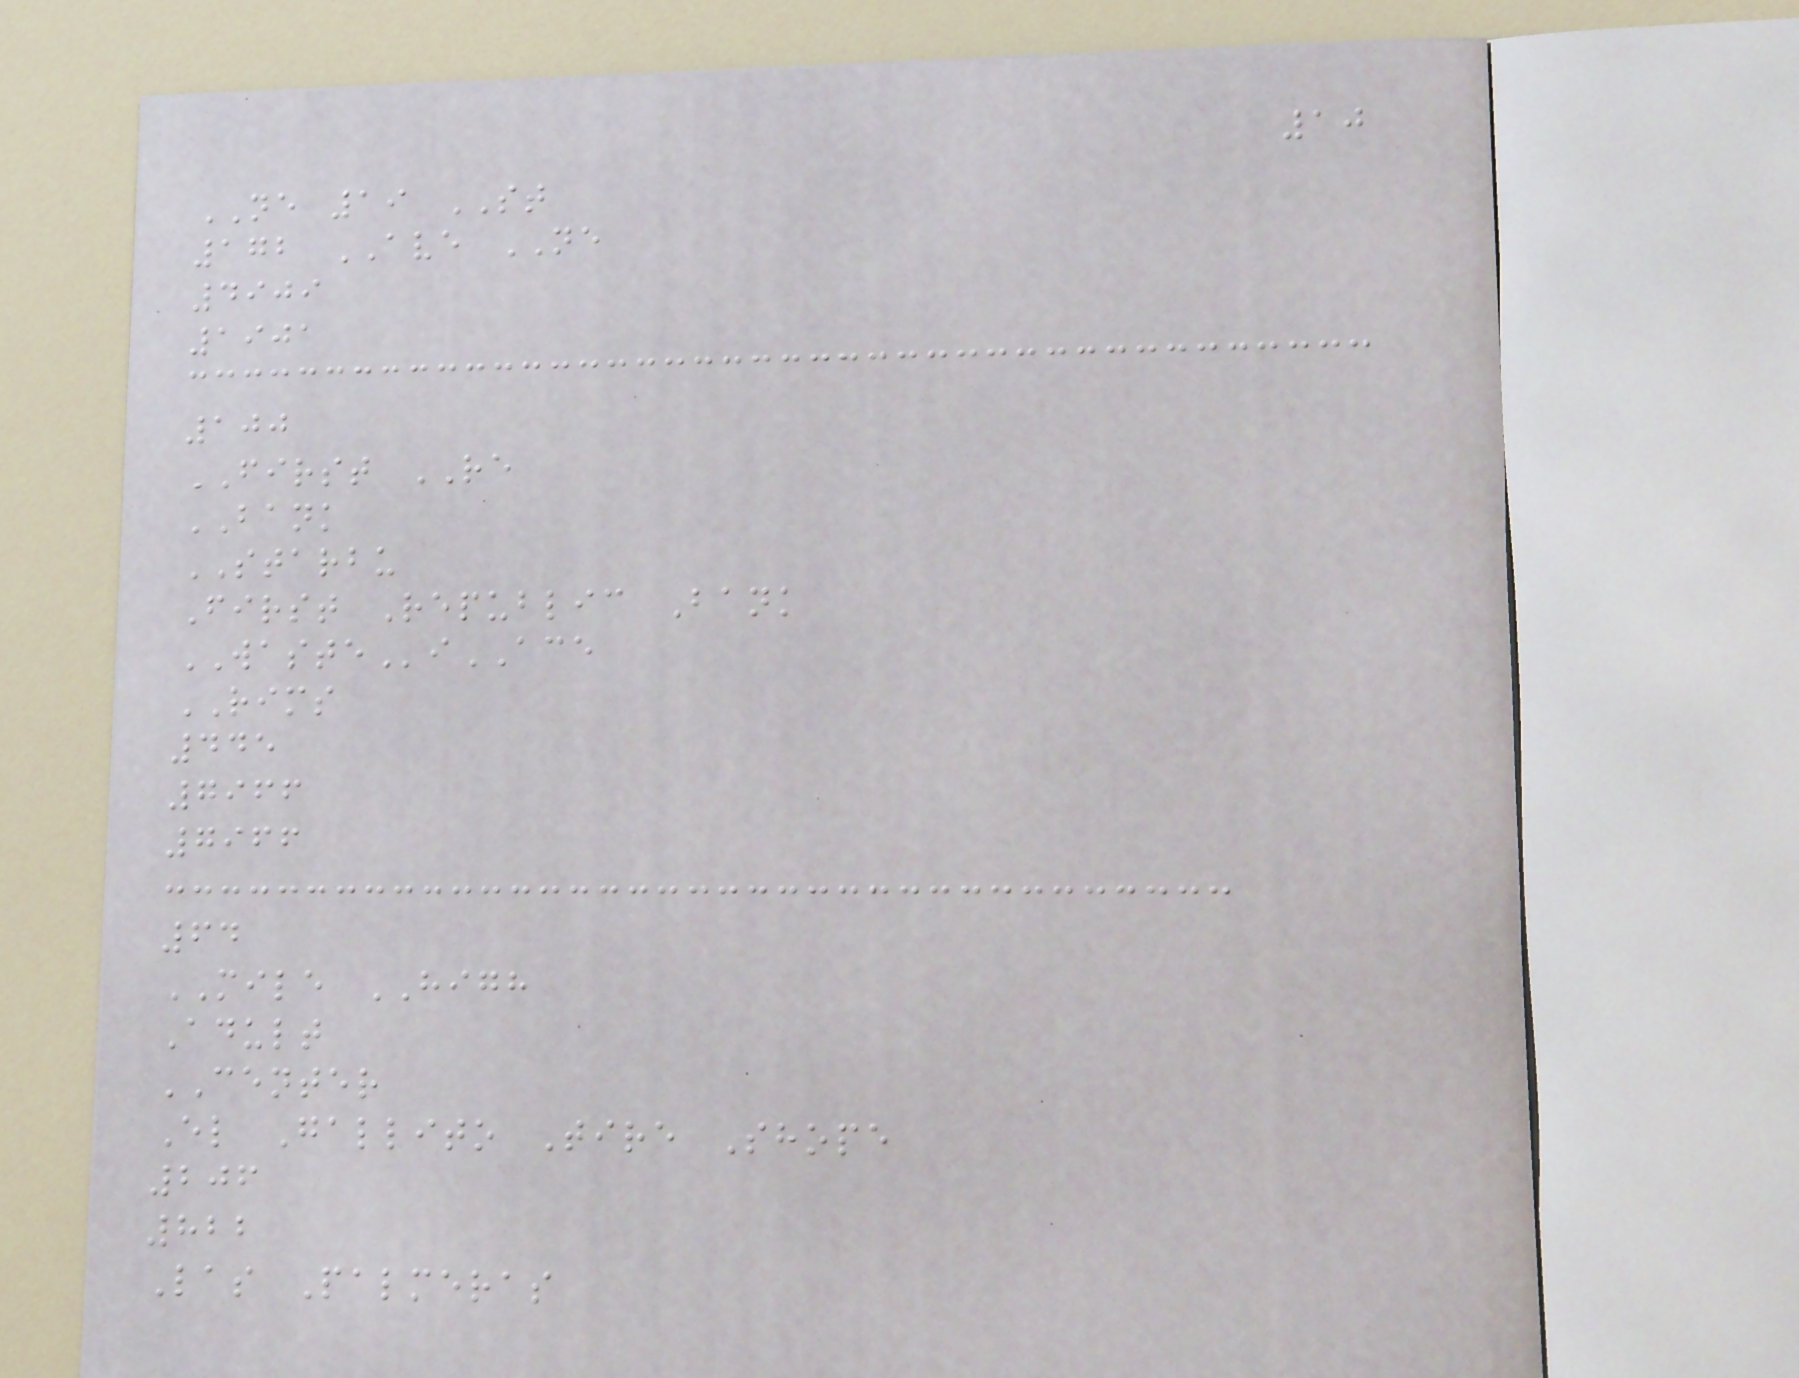10
NE 19 ST
172 AVE NE
4909
1901
100
FIRST RE
BANK
STARBU
First Republic Bank
WASTEiACE
RIMS
445
7966
7966
64
MILE HIGH
Adult
CENTER
El Gallito Tire Shope
206
822
Las Palmeras
